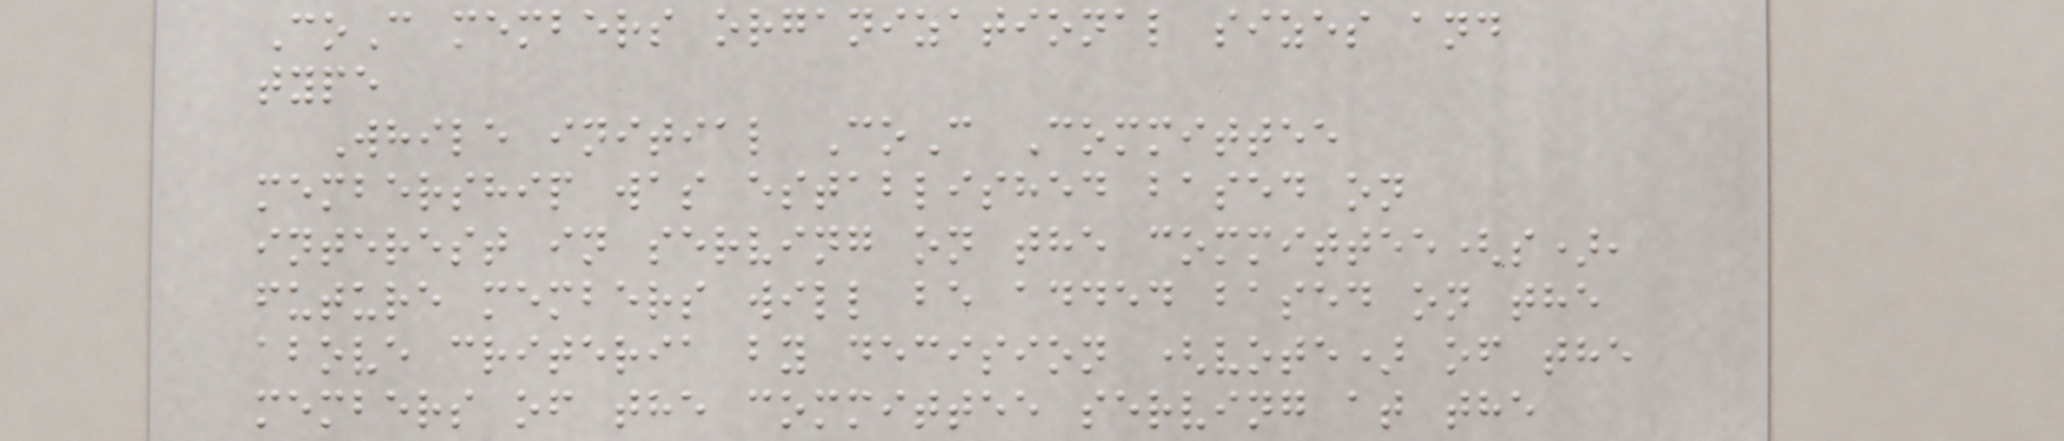CoC members organizational sizes and
type
While initial CoC Committee
membership was established based on
interest in serving on the committee(s),
future members will be added based on the
above criteria by decision (vote) of the
members of the committee serving at the
